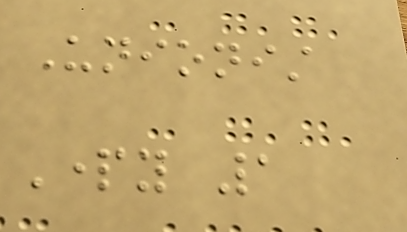Unionist
Party 1
